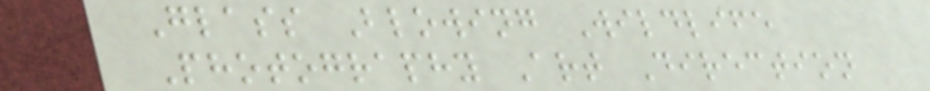Glass Blowing Wildlife
Photography Art Direction
